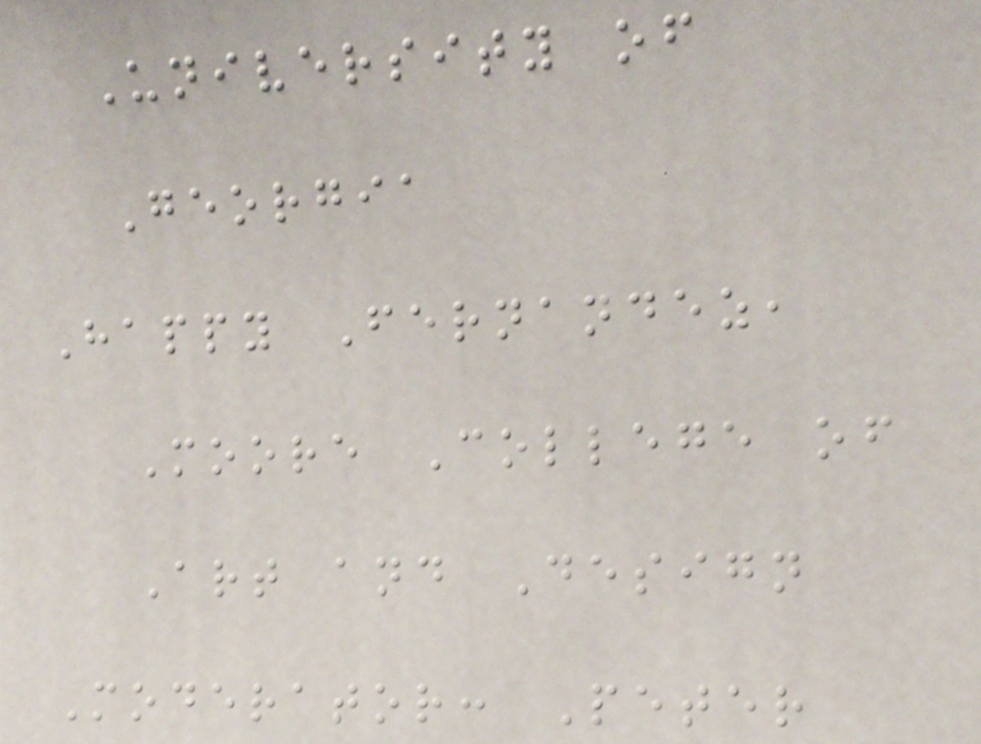University of
Georgia
Happy Fernandez,
Moore College of
Art and Design
Moderator: Peter
